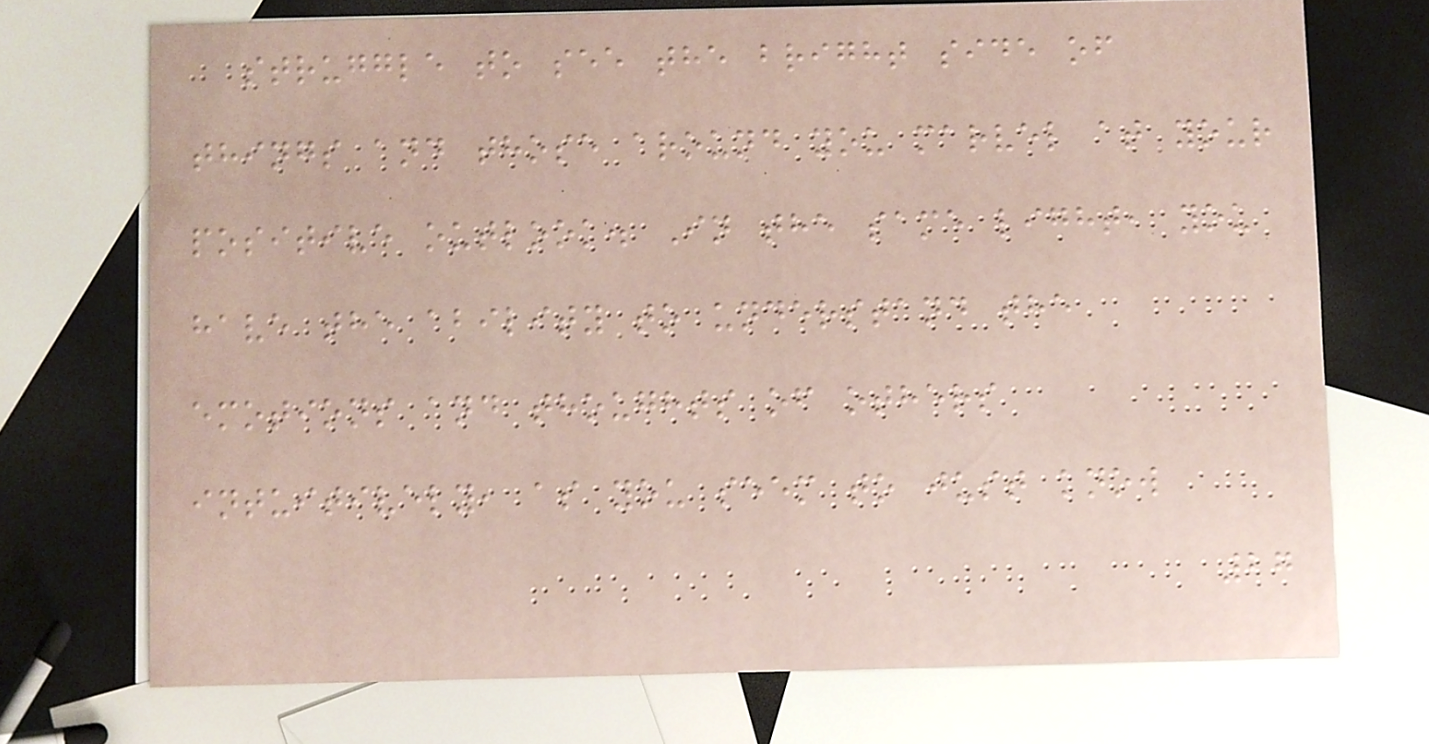struggle to see the bright side of
things and those around you marvel at your
positive outlook. In the same light, you
have the ability to understand the
emotions and thoughts of others
intuitively, as you seem to just know
27
